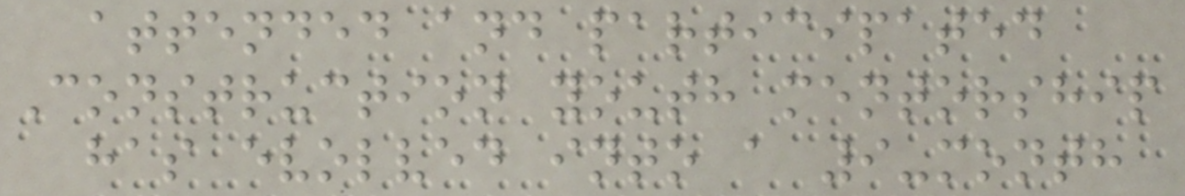attended and participated
Construction youth mentorship
has evolved into a 9-month
